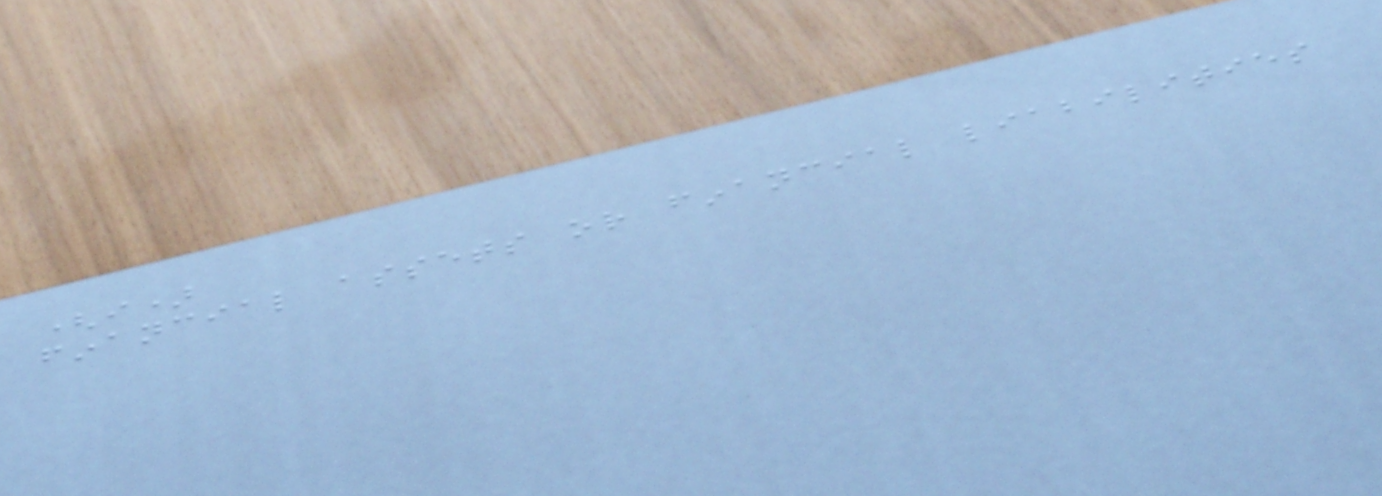(i)
financial assets or financial liabilities
